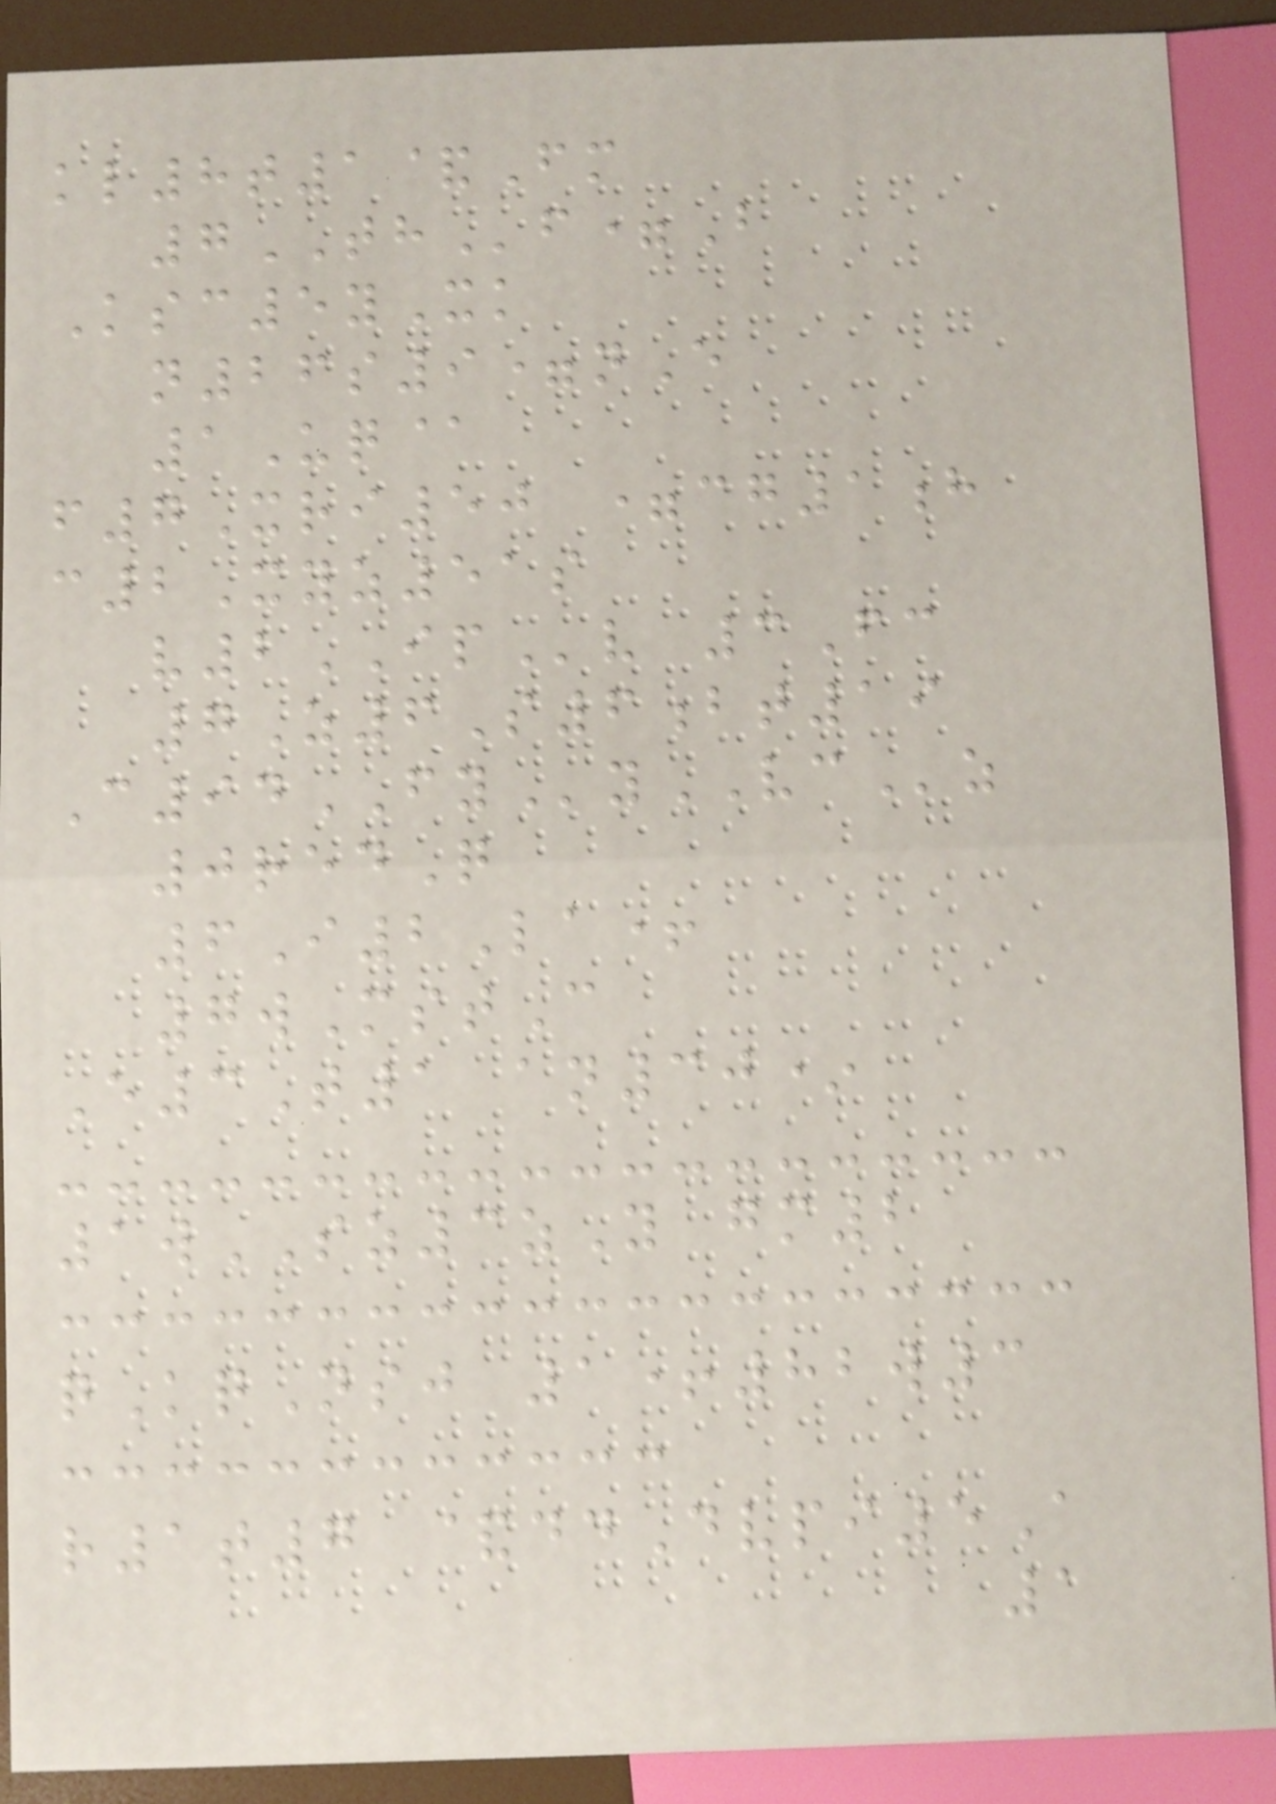kl8t1&Fm
7THf=B
Ksc5yXk
n26s9=nE
1Uq@
f7Xri50 =cg1h
c2Xyz51s
v2IPv 3Fc
7Z6S6bt19
C94FYyVCz
0redQ
6I2La+
7wMstC
E3T1 an30*
1wSZ3zY gm2
qKqNsj 1+82w3
r1t7 &ddDvpi5A
1
